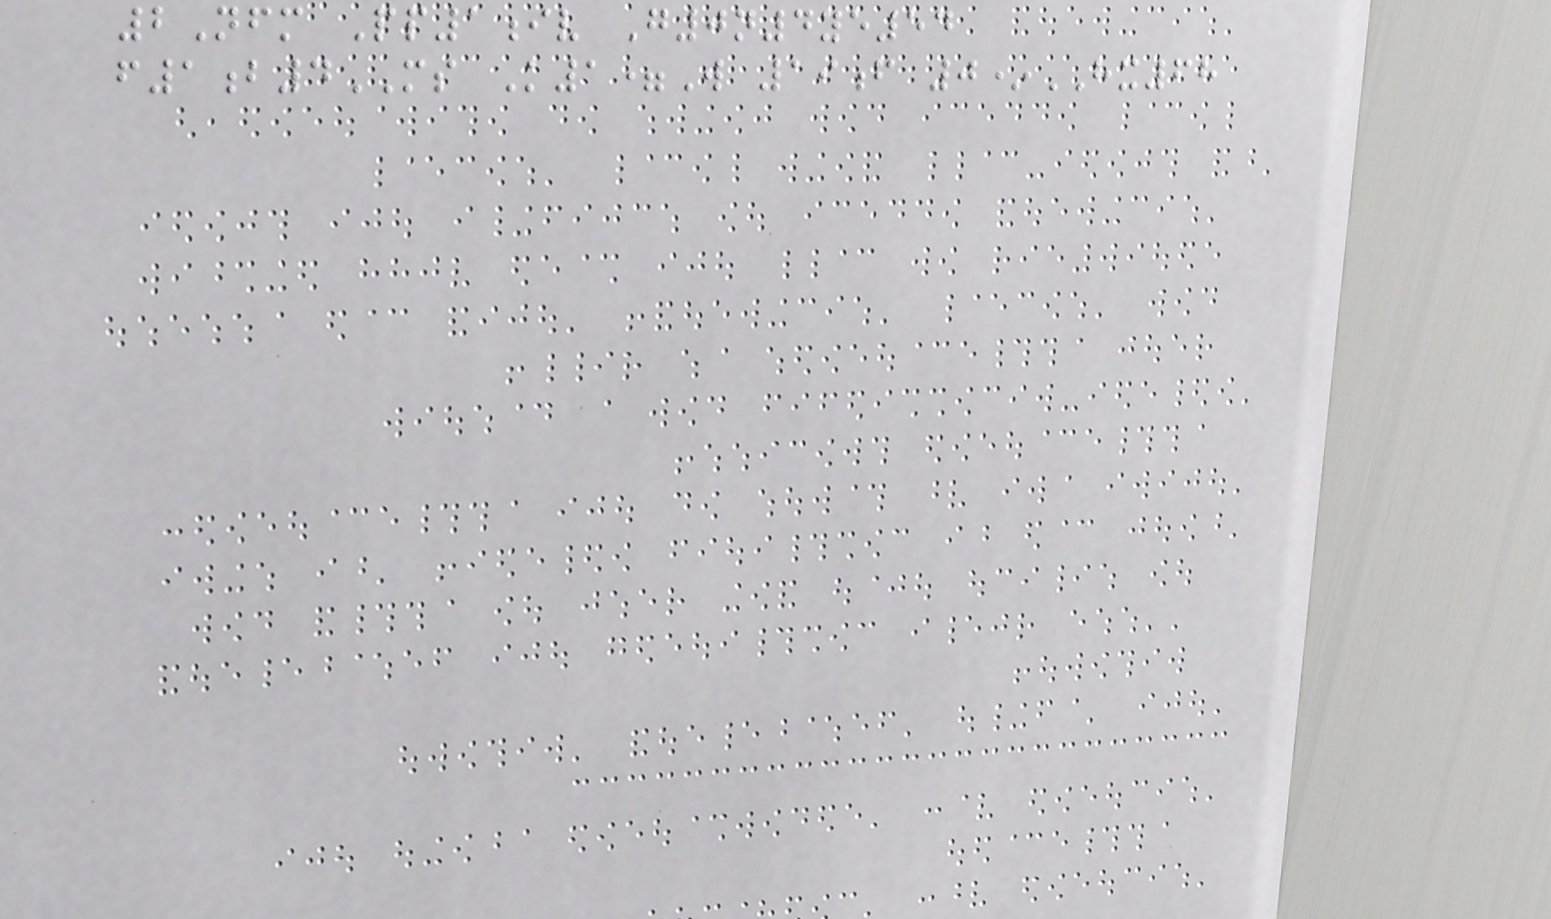2Nfm Pp1iv G0n4ye54
f1b4MS K1=W 19f 0*HX68
